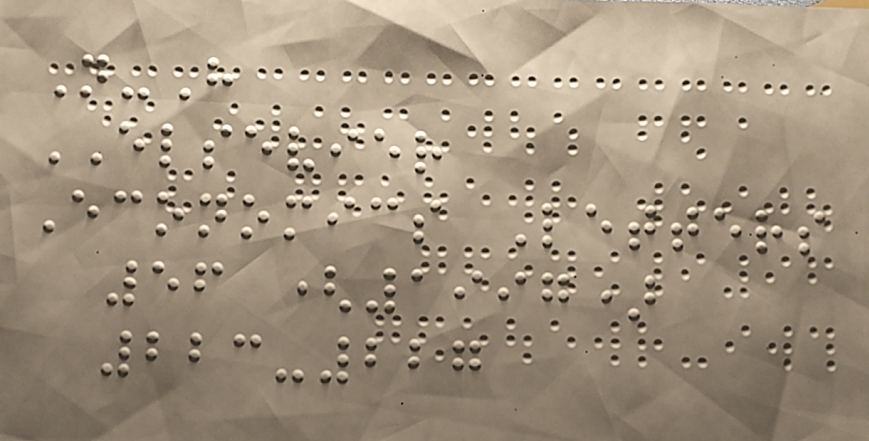N-H
ELSEVIER
Economics Letters
56 (1997)
223-227
